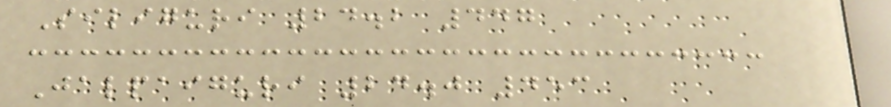Siliguri 24.2 447
Jalpaiguri 24.0 453
